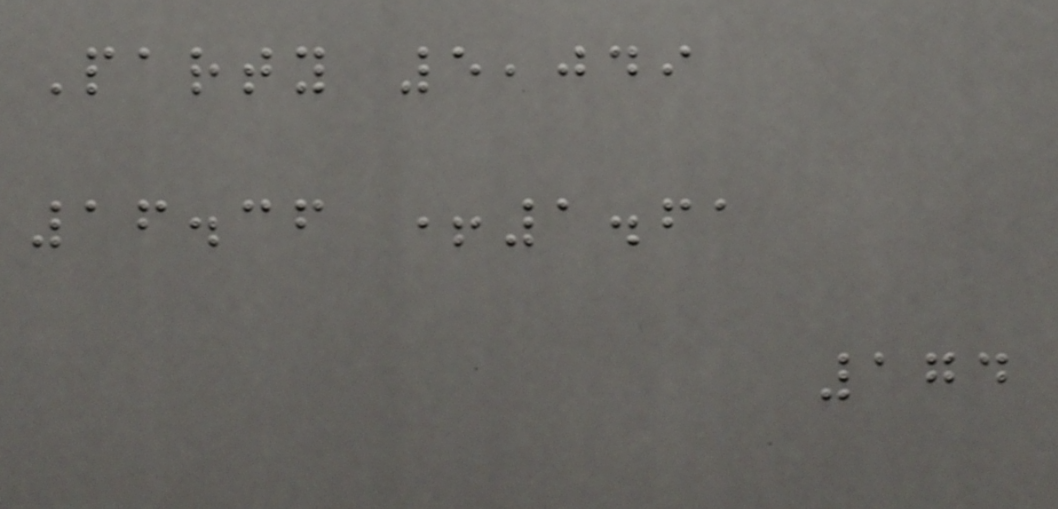Party 5,049
16.36 +1.61
174
